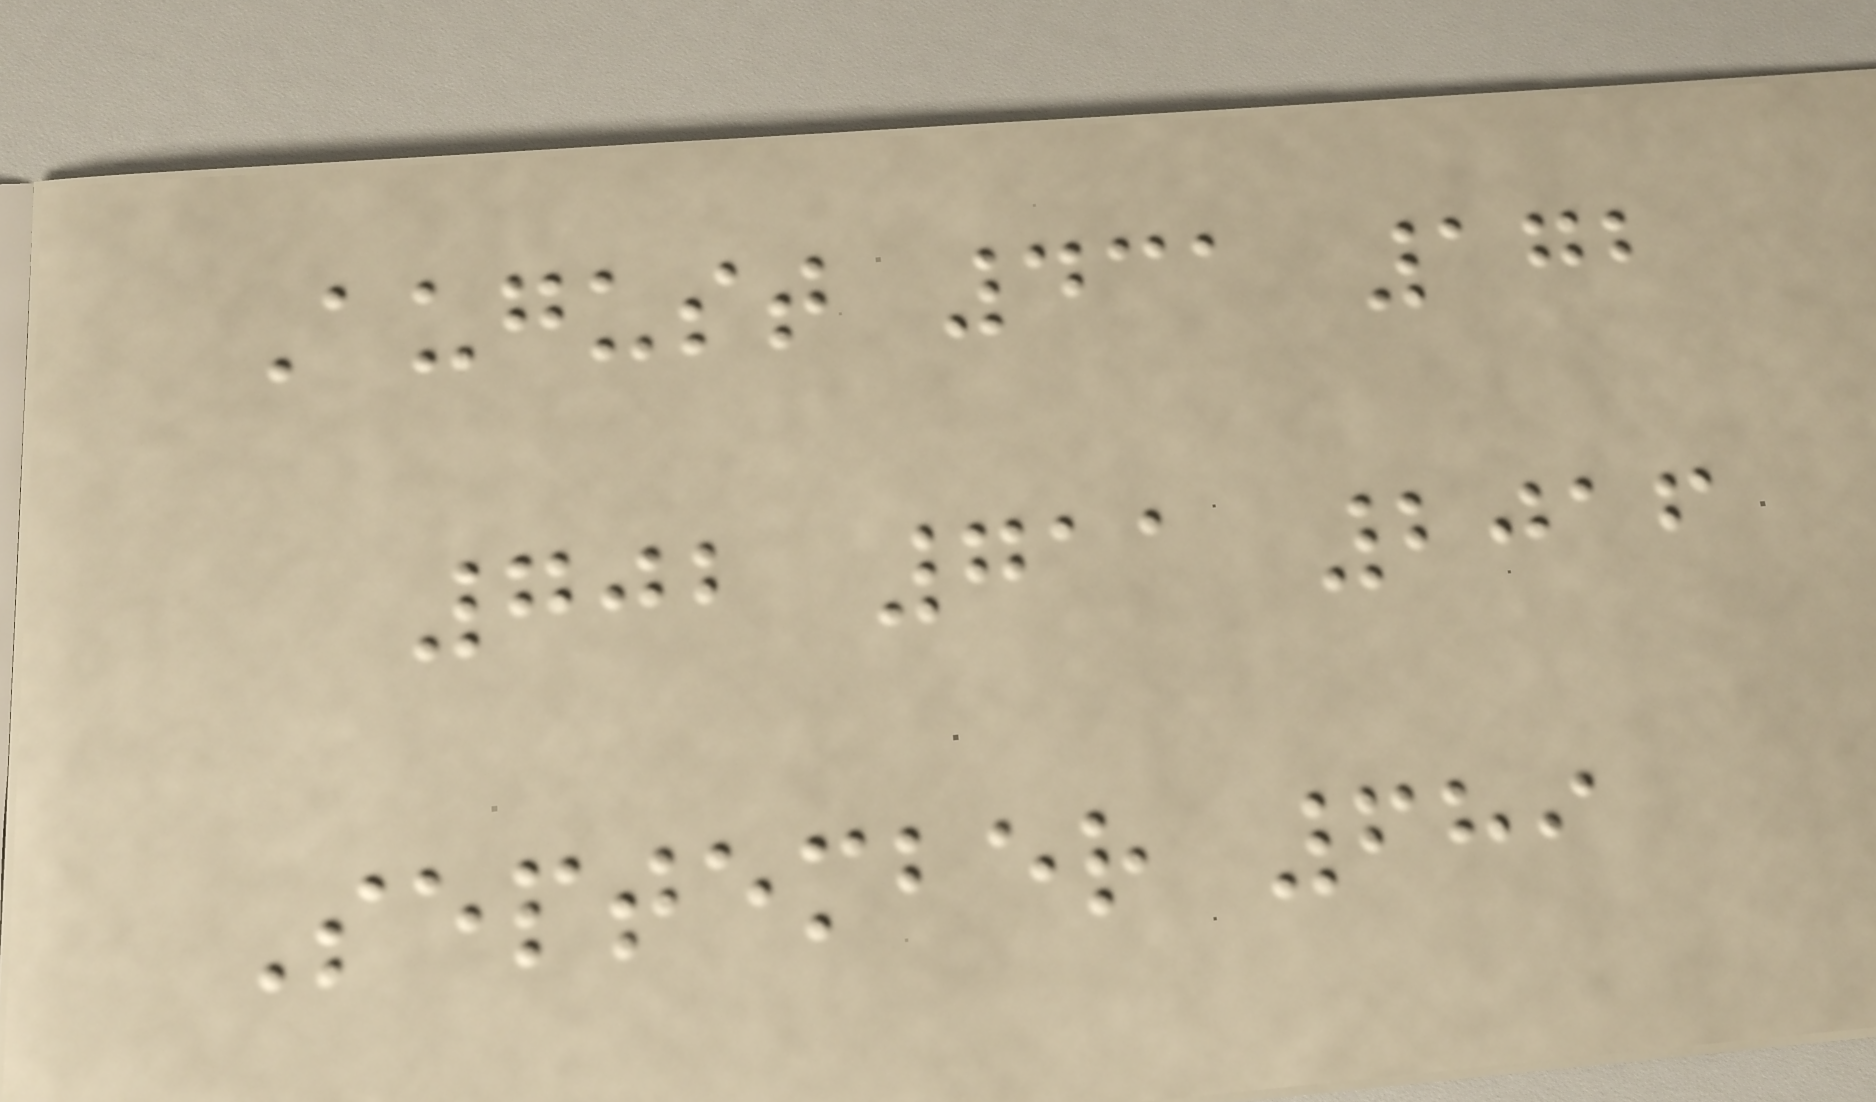August 431 172
702 711 2016
September 689
